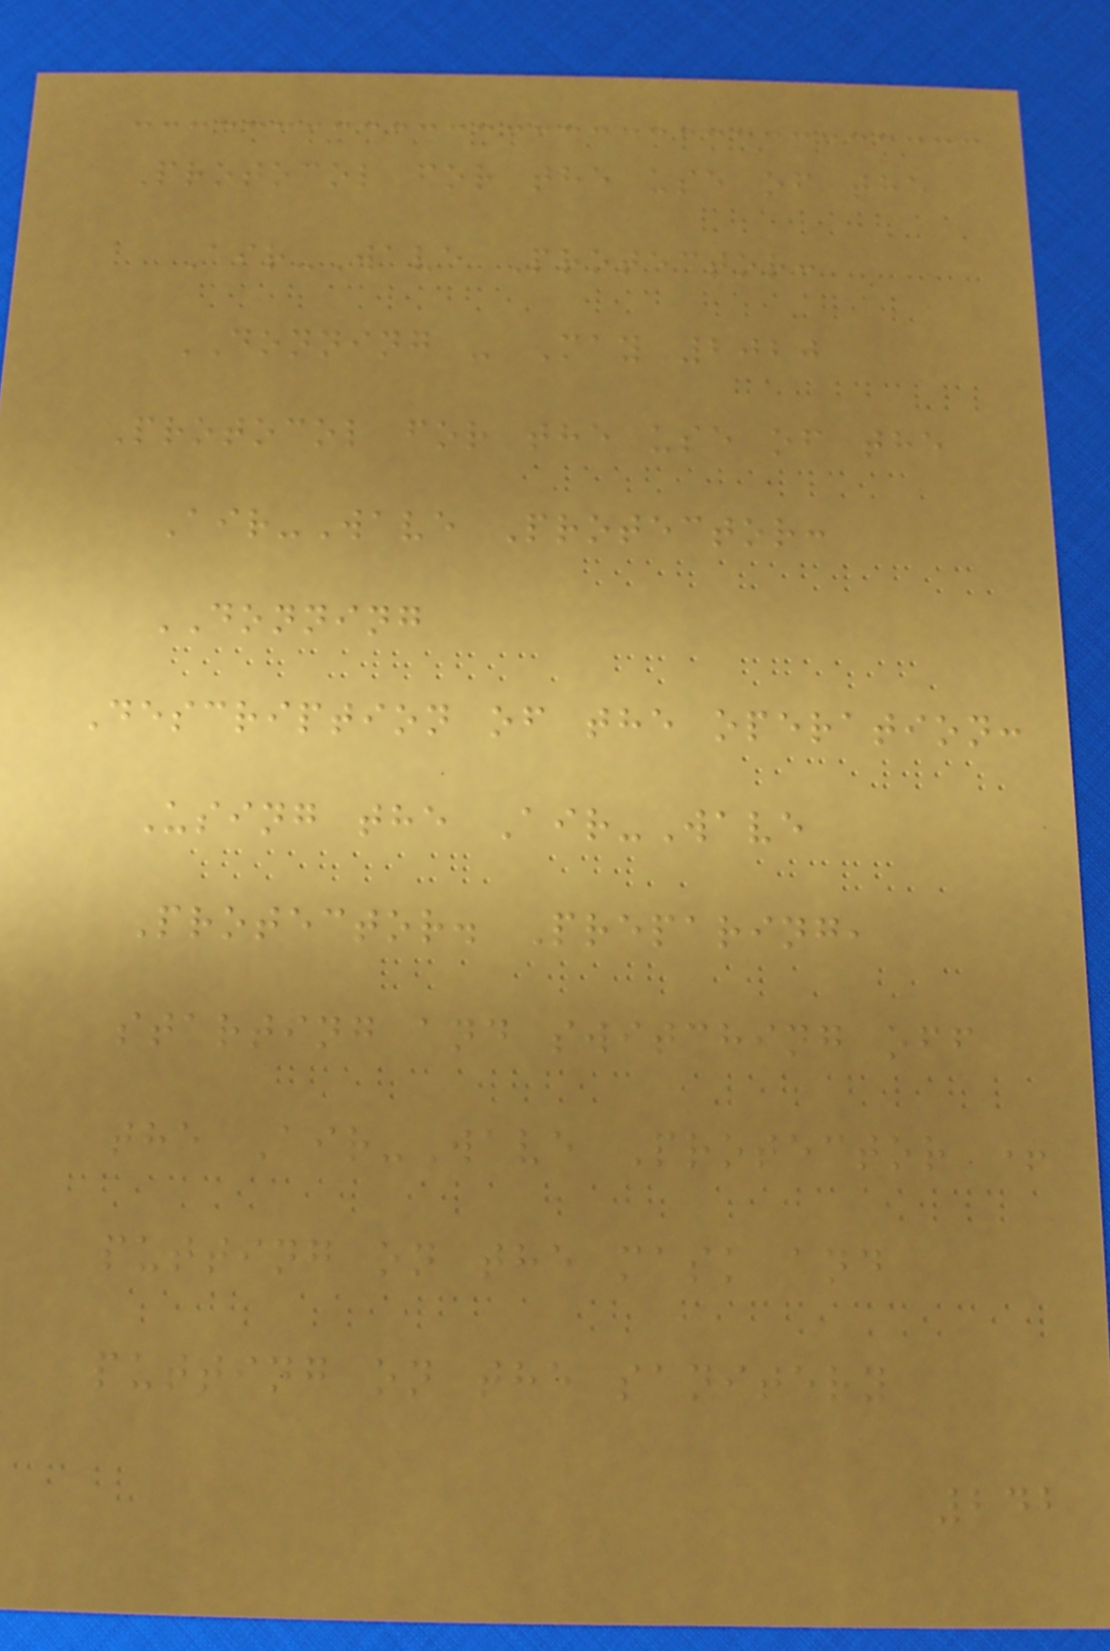Protocol for the use of the
Air-Wave Protector:
DONNING - May 2020
Protocol for the use of the
Air-Wave Protector:
DONNING
Description of the operation:
Using the Air-Wave
Protector. Preparing,
starting and switching off
the Air-Wave Protector +
putting on the mask and
putting on the sanitery
242
